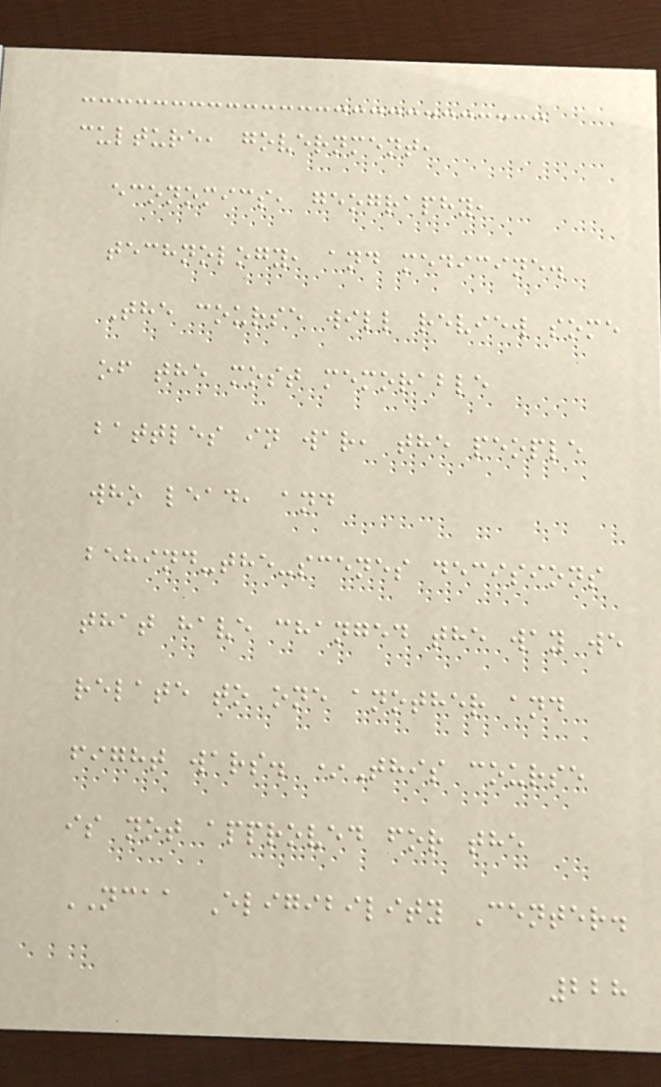culture, government,
economics, geography,
technology, and medicine.
The course will review some
of the most memorable
battles in war, the people
who lead, and
behind-the-scenes decisions
that have changed the way we
relate to one another and
fight wars. *This course
is not approved for the
NCAA Eligibility Center.
228
